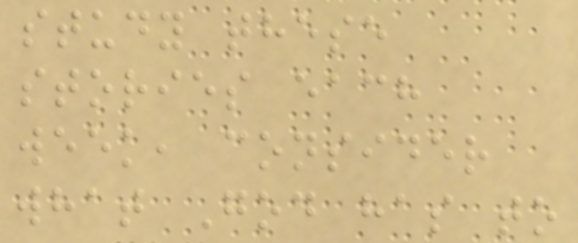study these
stories each
week, consider
what God has to
